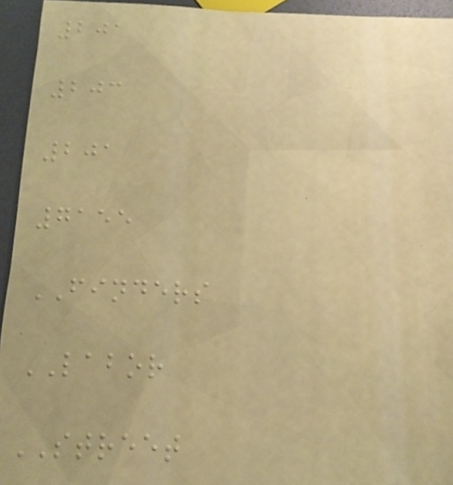201
203
201
7155
FINDERS
LABOR
STREET
